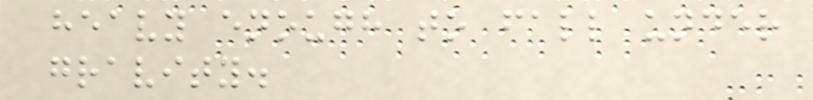heavy enough to fall under
gravity.
